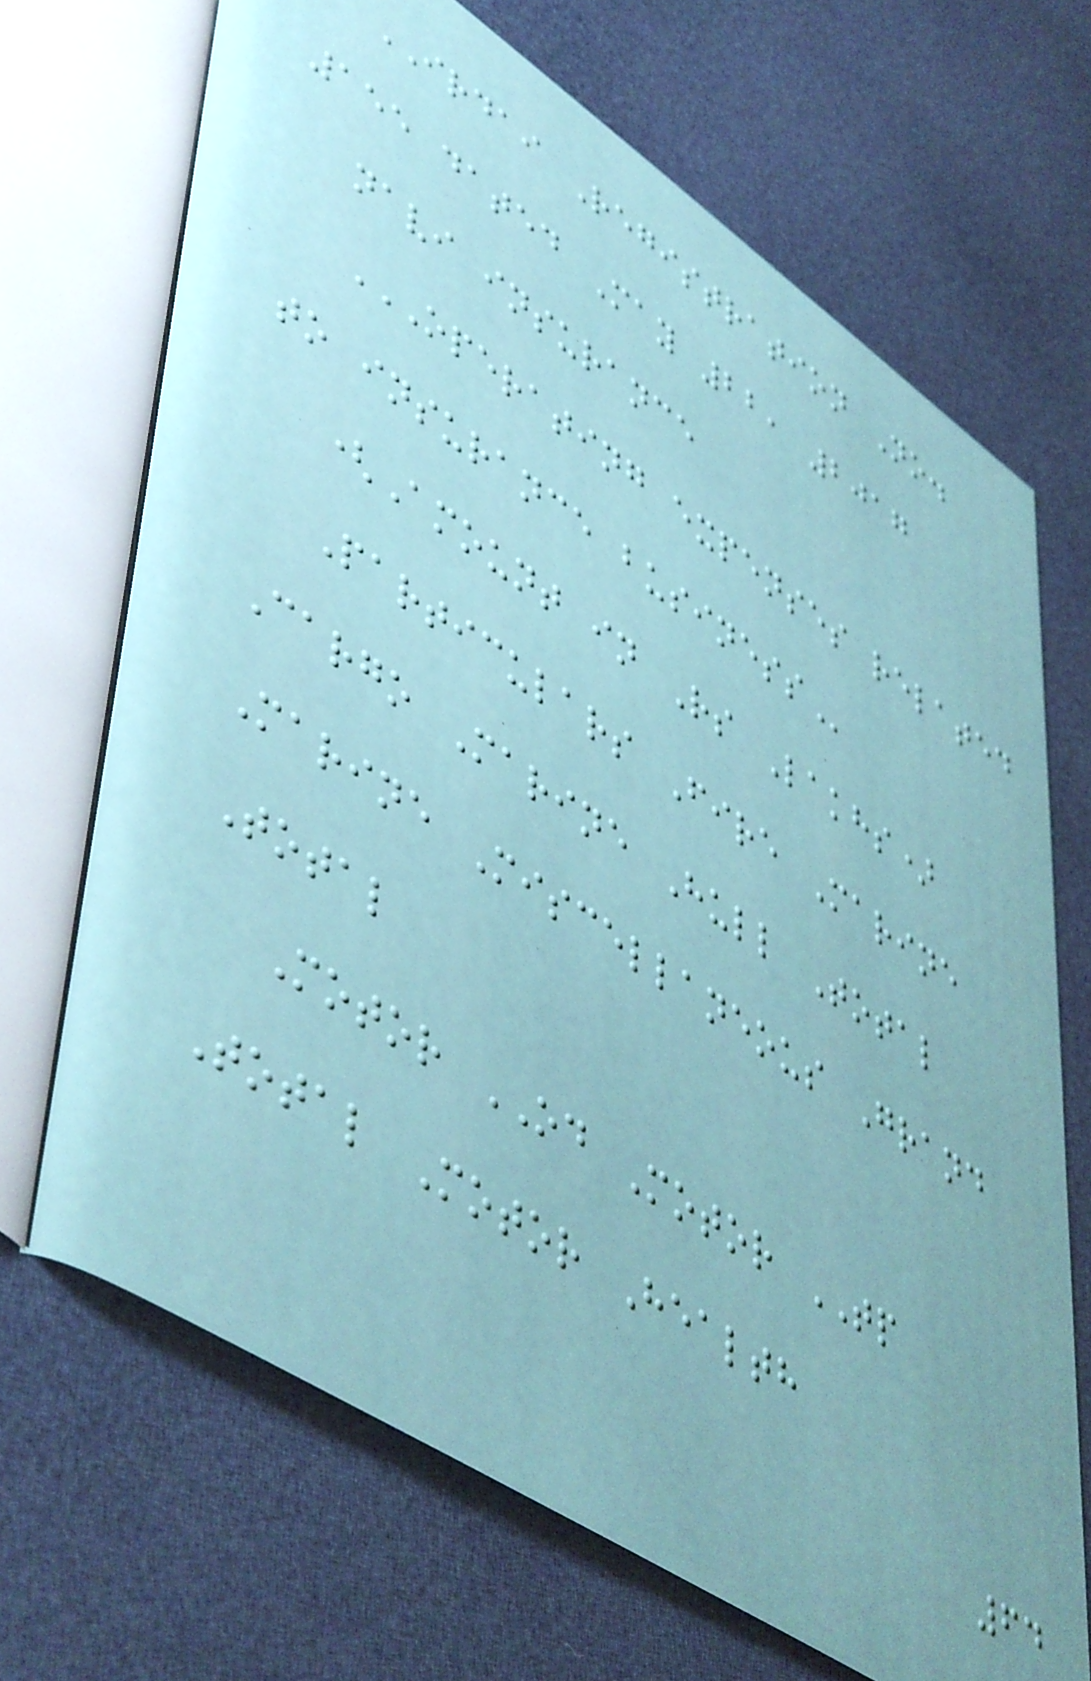IRDAI Registration No.
155 dated May 22, 2017
navi insurance
OPERATING EXPENSES RELATED
TO INSURANCE BUSINESS
(Amount in Rs Lakhs)
Particulars Fire Marine
Cargo Marine Hull Total
Marine Miscellaneous Grand
Total
Motor OD Motor TP
Total Motor Health
64
